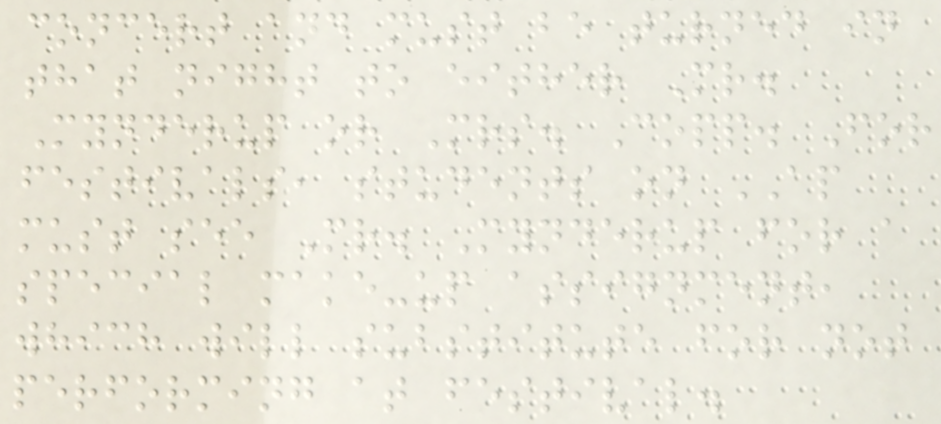concert and must be turned in
that night to either Mr.
Mynderup or Mrs. Copp. For
festivals, students on AP
must see Mr. Mynderup for a
special make-up assignment,
which will substitute for not
performing at festival.
